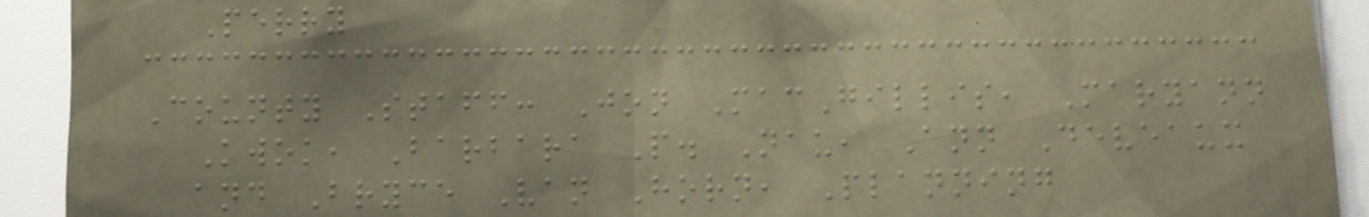Perry
County Staff: Jon MacGillis, Maryann
Kwok, Barbara P. Nau, Ann Deveaux
and Bryce Van Horn, Planning
